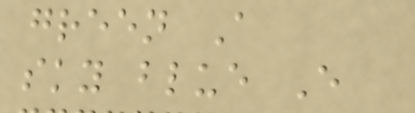green A
sky blue E
